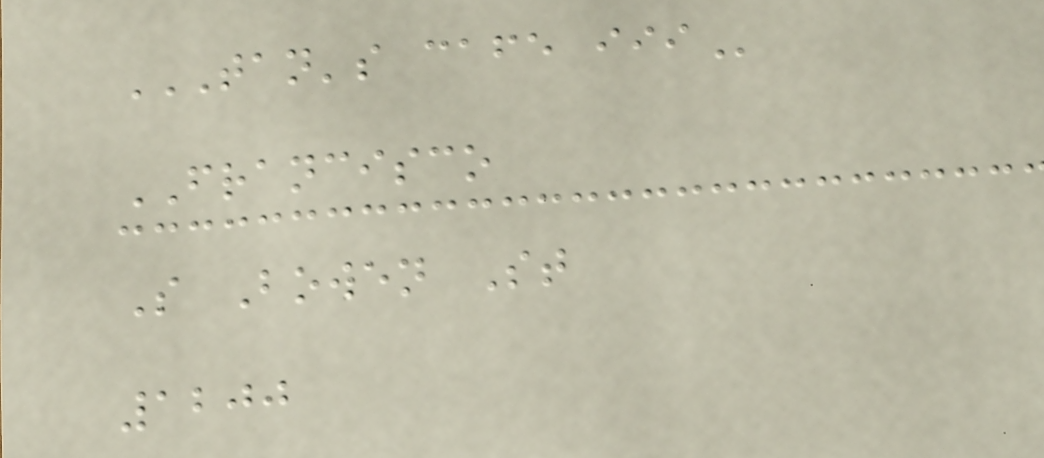TAN'S CAFE III
FRANCISCO
S Bowen St
1200
